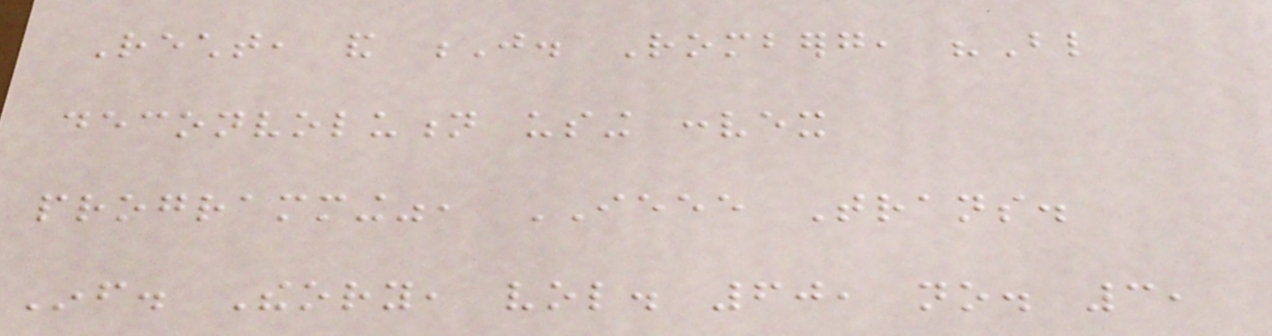Recht, and J. Romberg, "Blind
deconvolution using convex
programming", IEEE Trans.
Inf. Theory, vol. 60, no. 3,
